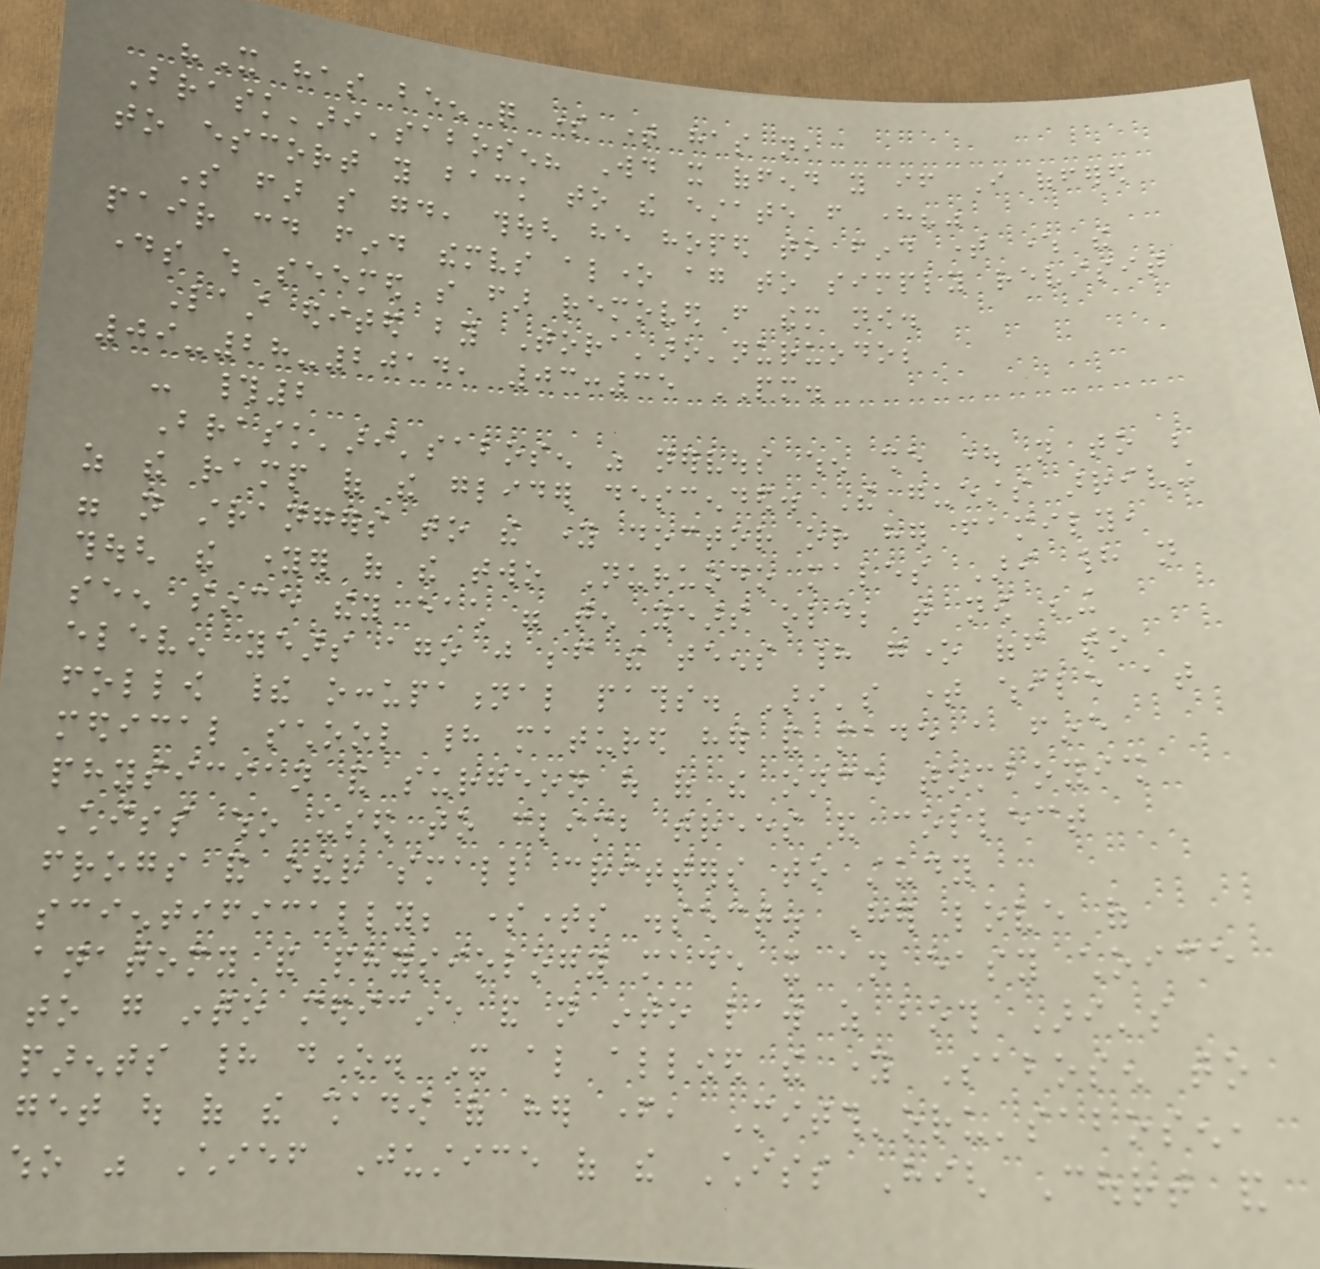"It has been quite some time has not,
Brask'ari'sabosen? Would it offend you if I offered
to escort you back to the estate from here?"
So far so good, though he hoped to find time where the
pair could find themselves alone again to simply revisit
days which seemed so far removed from them now.
Last edited by Tora'aro'nuruodo;
09-28-2014, 03:35 PM.
- #2
Brask'ari'sabosen was nervous when she ought not to be
as the ramp of the glider descended. The guests arriving
were not strangers to the young doctor or her family,
though the younger of the two Nuruodo males Ari had not
seen since they each were ten years old; that now being
eleven years ago just before the teens had gone off to
follow their occupational paths. Ari's time while at
medical school had matured her and made a fine
physician and surgeon out of the once tomboyish
Chiss who used to climb trees and collect
frogs and other small critters to study
scientifically; sometimes dissect. Her love of
anatomy and physiology made it an easy choice
to go into medicine and not into law as both Ari's
parents had done. It also allowed the young Sabosen to
get out of the shadow of her father, Mitth'oru'sabosen,
who was Chief Justice of the Chiss High Court and
